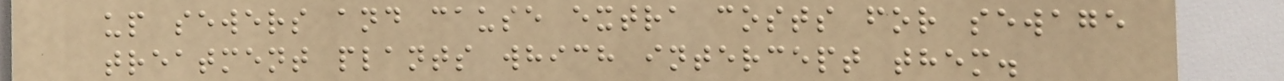up sewers and cause extra costs for sewage
treatment plants which intercept them.
